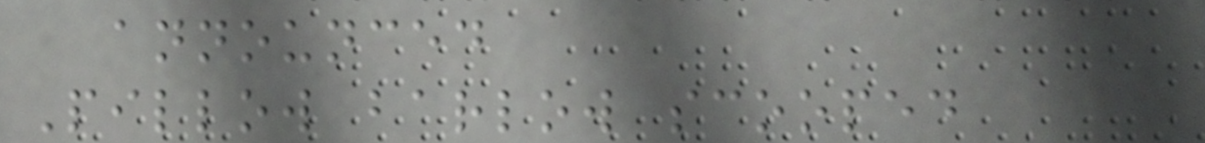announced
Pillow barlow scooped
